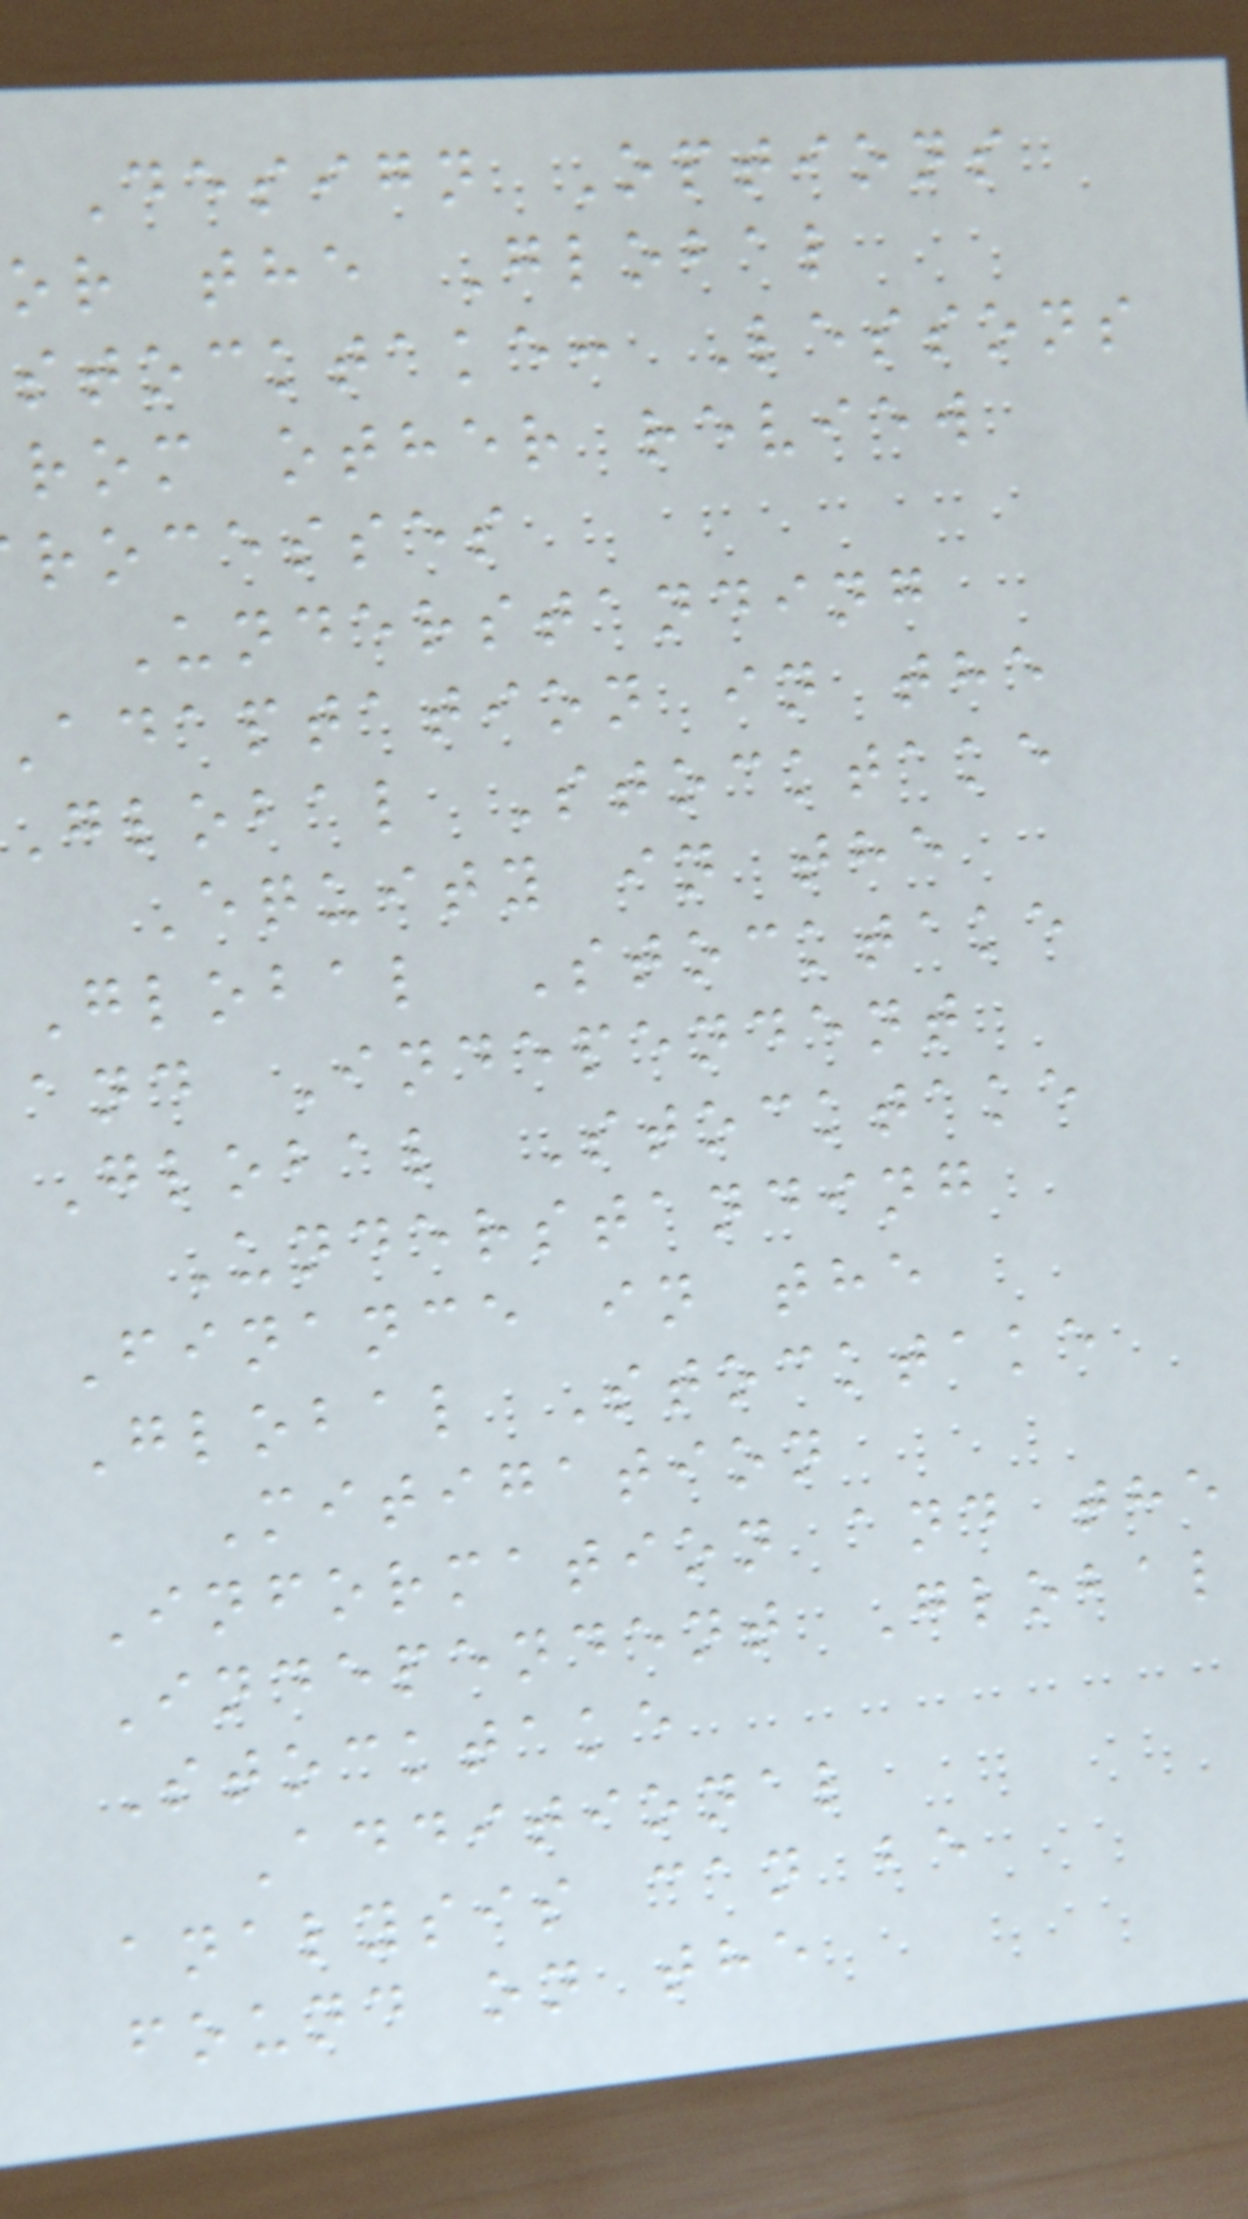Design Options
or the Global
stocktake: Lessons
rom other review
rocesses
Understanding
adaptation in the
Global Stocktake
Equity in the
Global Stocktake
and Independent
Global Stocktake
Understanding
Finance in the
Global Stocktake
Mitigation
Information and the
Independent Global
Stocktake
Additional
analysis can be
found on the
